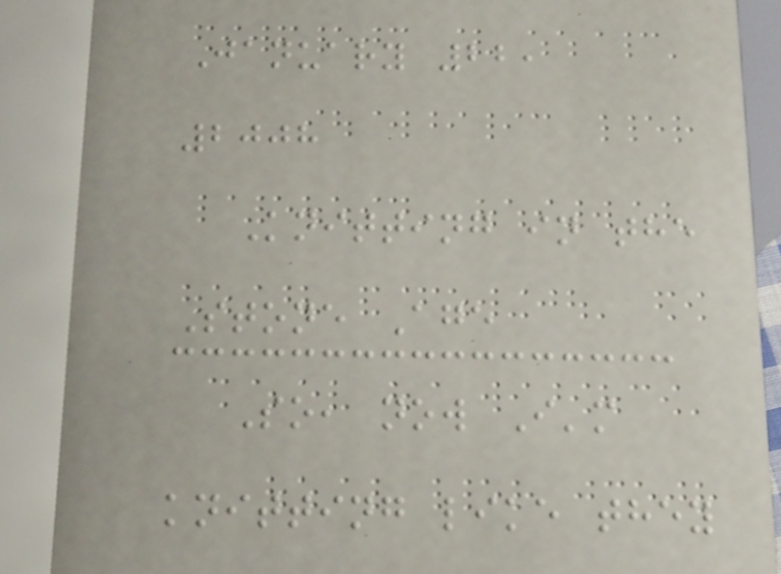January 22,
2008
Knitting in the
Stone Age
So, now I'm
knitting like they
